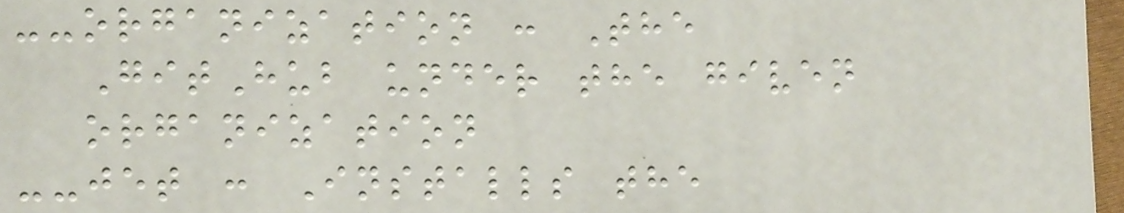--organization : The
GitHub under the given
organization
--jet : Installs the
